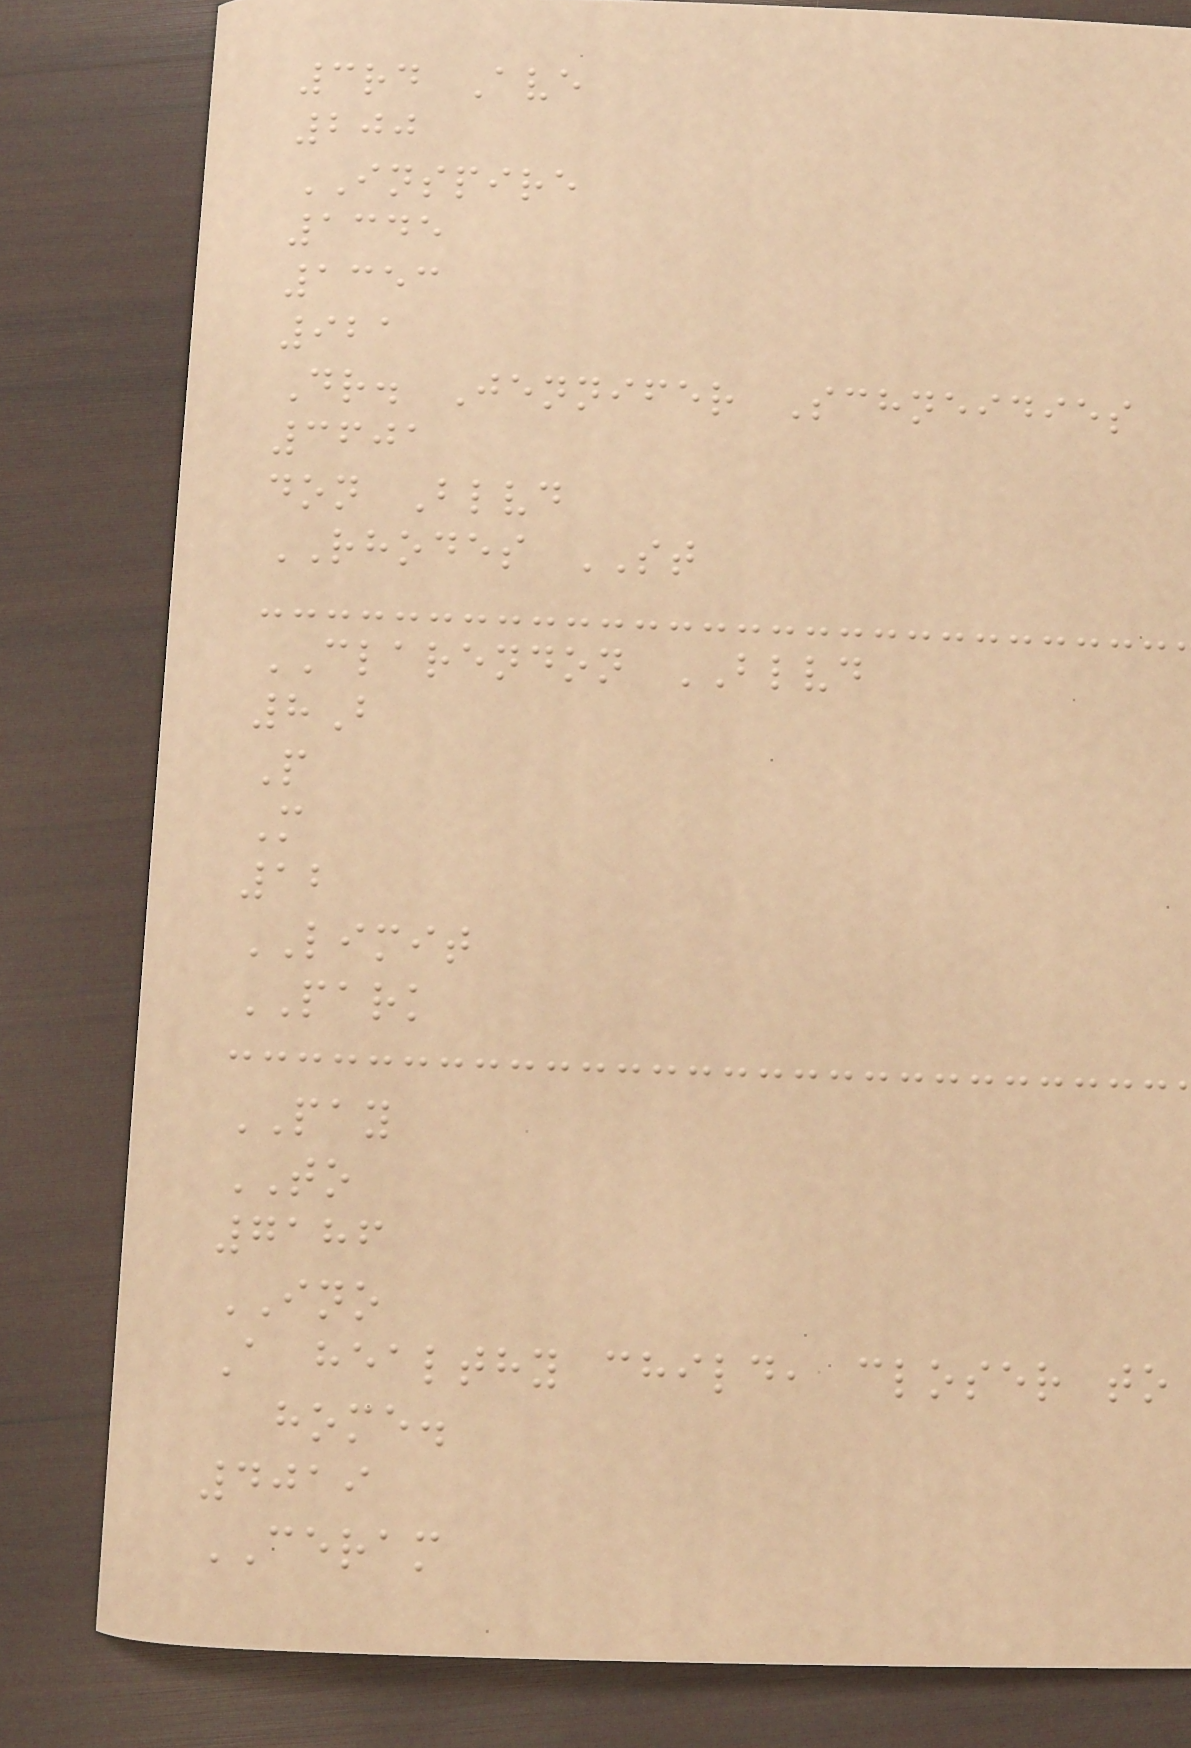3rd Ave
200
INSPIRE
1345
1353
921
Dr. Jennifer Schneidies
3601
don Blvd
RHODES ST
CLARENDON BLVD
8B
P
M
12
LIMIT
PARK
PAY
TO
7186
INO
A healthy child, closer to
home.
4019
CERAM
